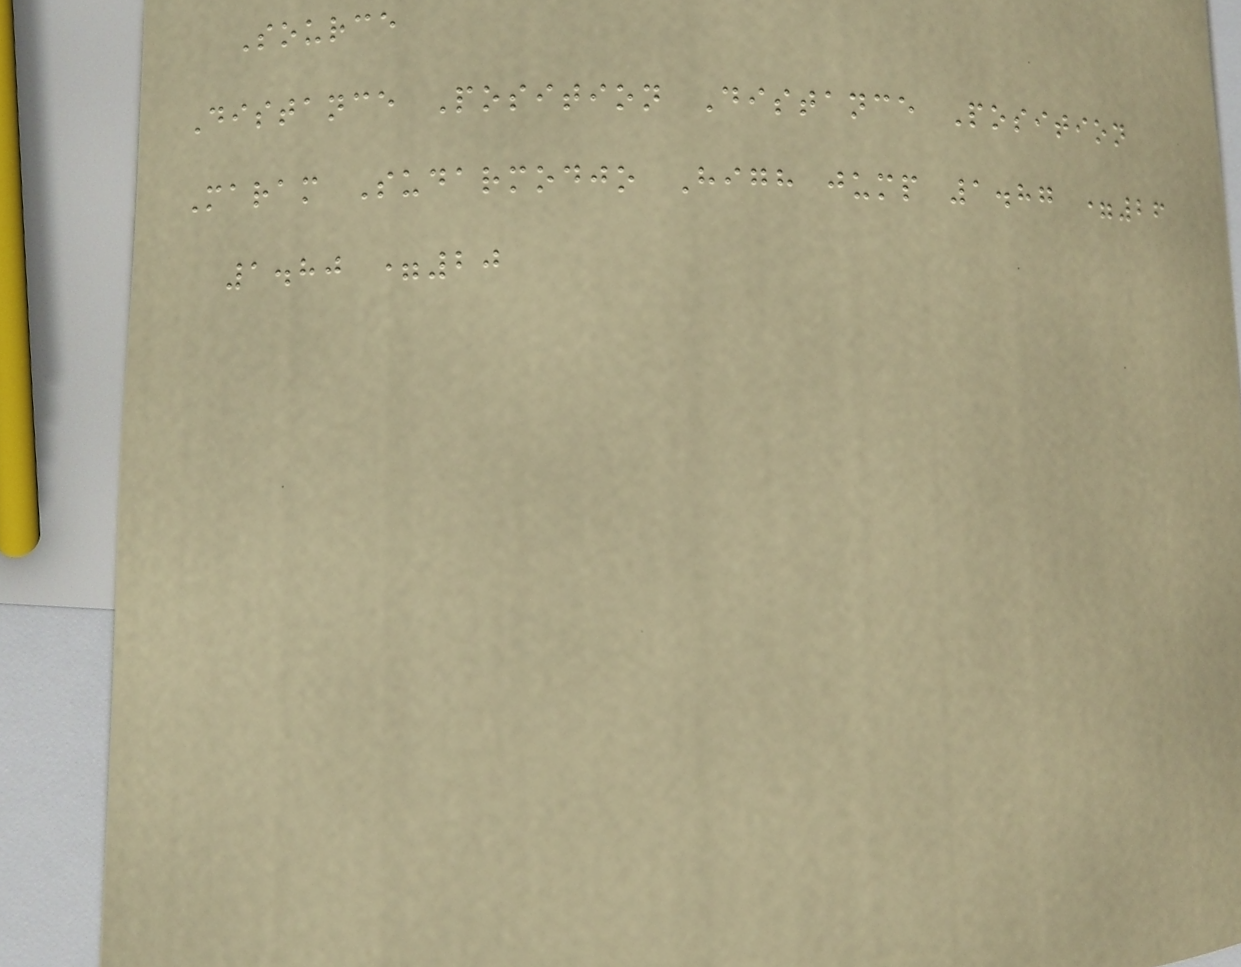Source
Distance Position Distance Position
Maram Sudarmodjo High jump 1.87 =26
1.80 =20
